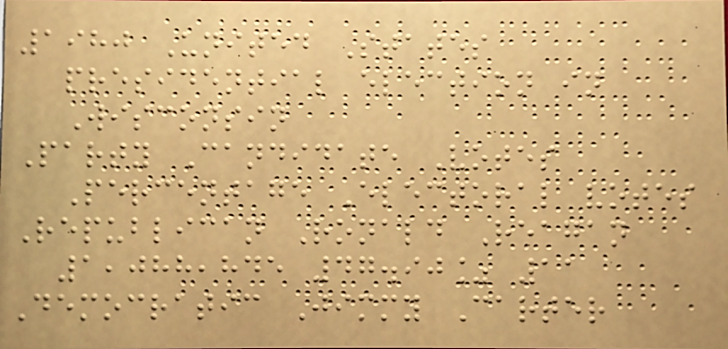1980 United States
presidential election in
Wisconsin
Party Candidate Votes
Percentage Electoral votes
Republican Ronald Reagan
1,088,845 47.90% 11
Democratic Jimmy Carter
